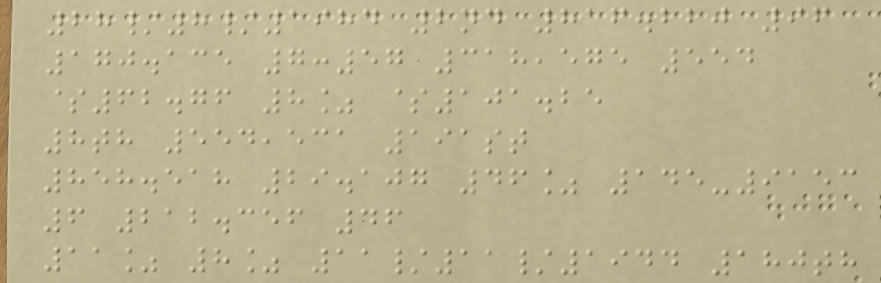28/8/1984 2nd 816.220 96
170.135 7:57 318,575 554
$62.76 8% $101.25
8th 554,531 191st
858.518 29.107 46% 145-9153
6 212.356 46
11% 8% 11/11/1944 180th
